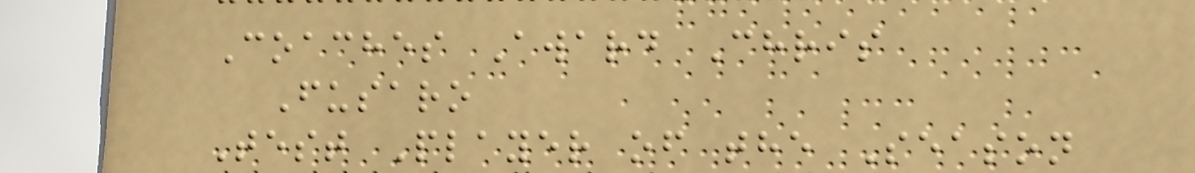Coaches Award Chris
Fusaro
Test Player of the Season
